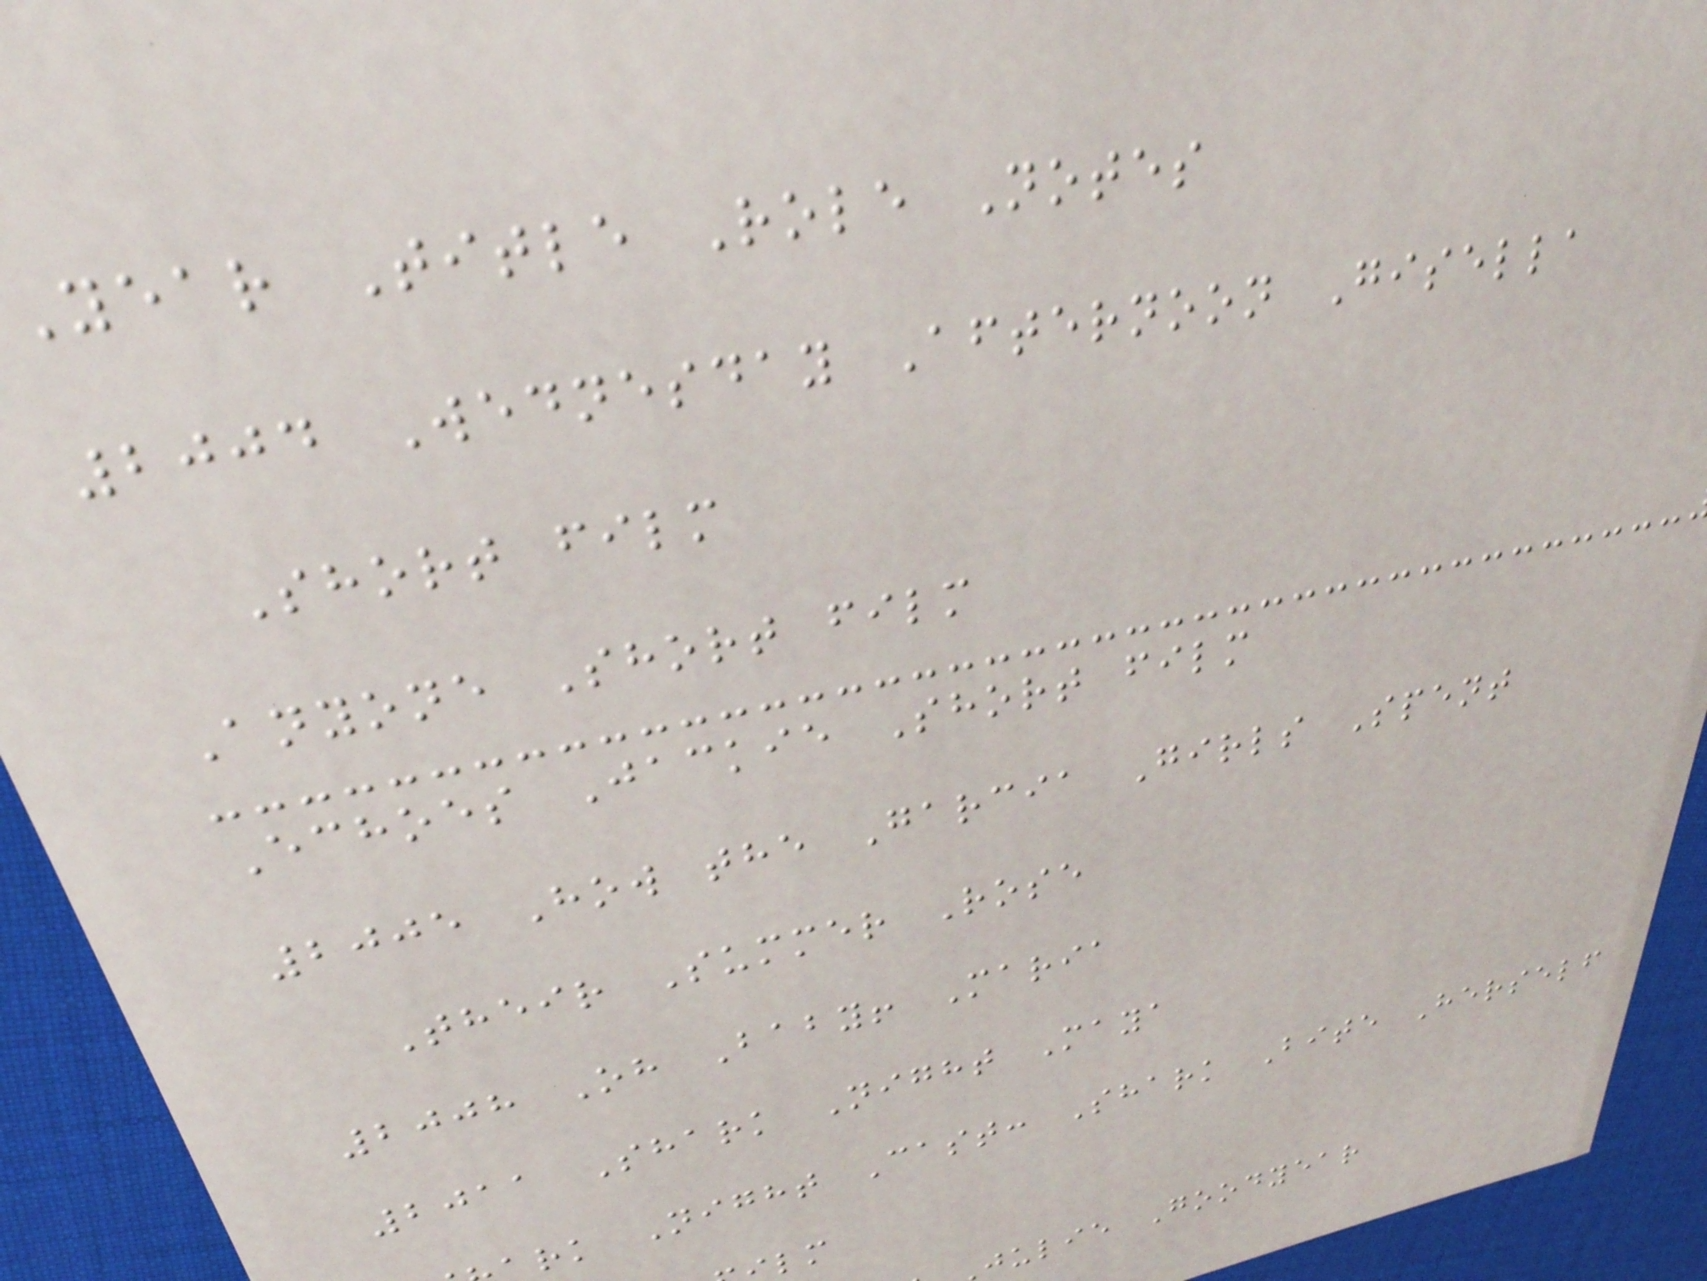Year Title Role Notes
2004 Wednesday Afternoon Gisella
Short film
Anyone Short film
Echoes Jackie Short film
2005 How the Garcia Girls Spent
Their Summer Rose
2008 Oh Baby! Maria
2011 Shark Night Maya
rk Night Cast: Shark Bite Herself
julie Goodyear
